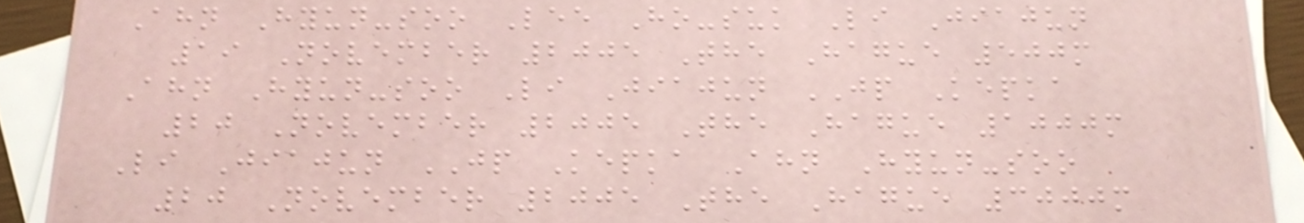Ahn Hyun-soo Lee Ho-suk Li Jiajun
19 November 2005 The Hague 500m
Ahn Hyun-soo Li Jiajun JP Kepka
20 November 2005 The Hague 1000m
Li Jiajun JP Kepka Ahn Hyun-soo
20 November 2005 The Hague 3000m
